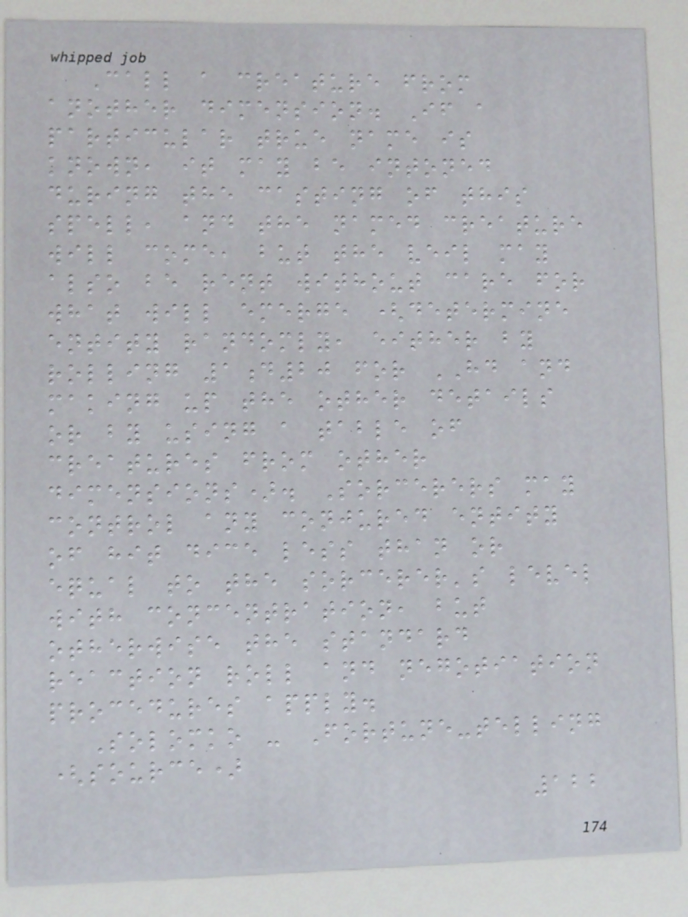Call a creature from
another dimension. If a
particular true name is
known, it may be intoned
during the casting of this
spell, and the named creature
will come, but the veil may
also be rent without care for
what will emerge (determine
entity randomly, either by
rolling 1d20 for HD and
making up the other details
or by using a table of
creatures from other
dimensions). Sorcerers may
control any conjured entity
of hit dice less than or
equal to the sorcerer's level
with concentration, but
otherwise the standard
reaction roll and negotiation
procedures apply.
Solomko - Fortune-telling
(source)
122
